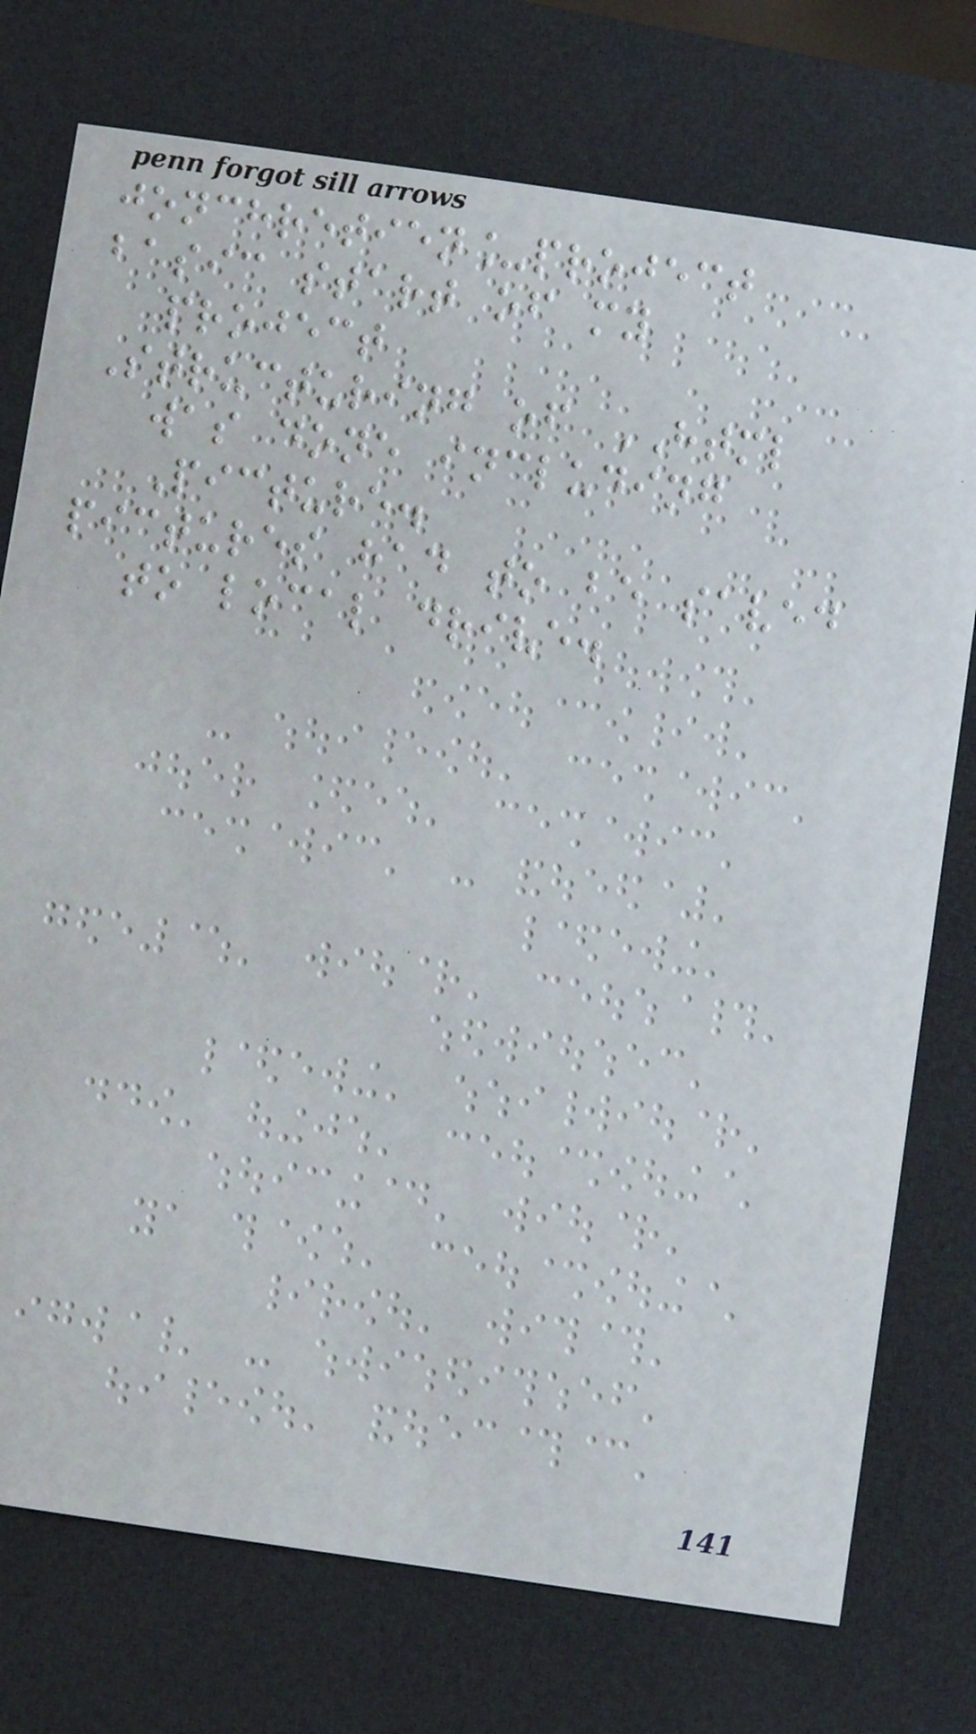jonchretien_project
basic start of my
project
Structuring of HTML
was done including
Picture.
pictures had to be saved
to local drive.
